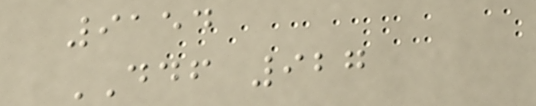9154
DDF 927
